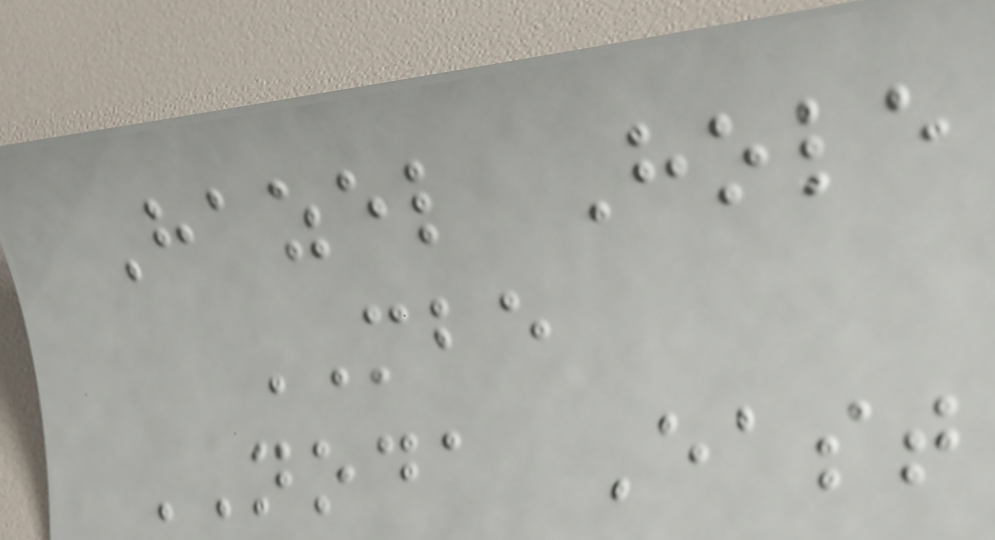Hazel Hole
MBE
NODA East
